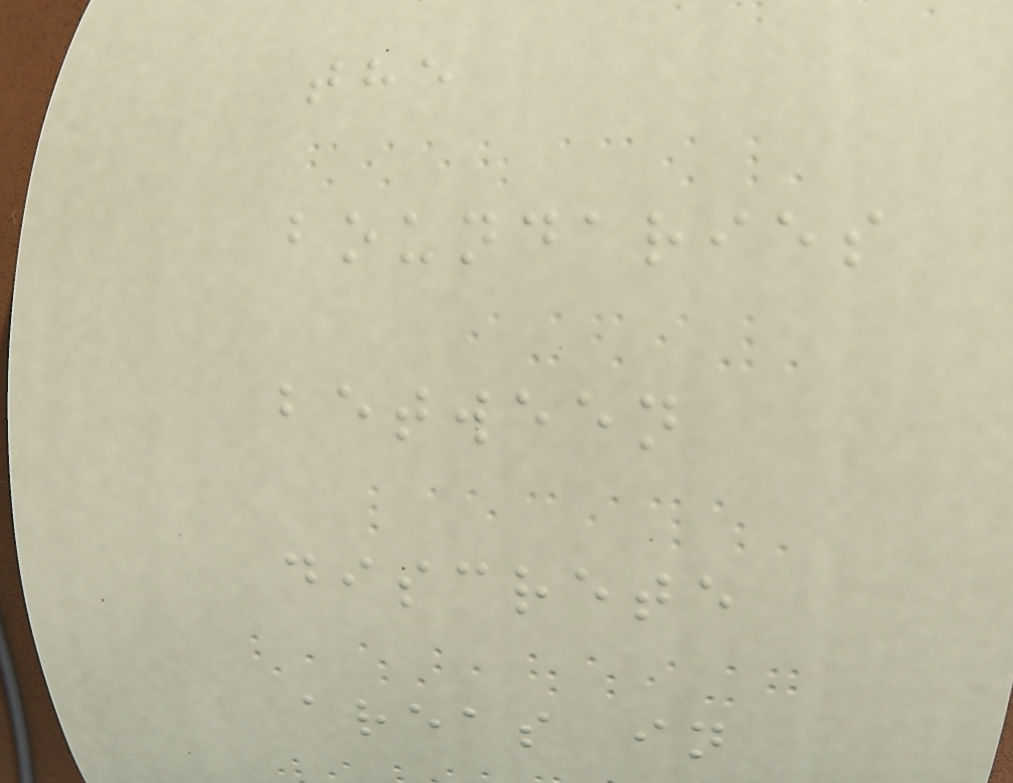the
boundaries
between
discrete
areas in
